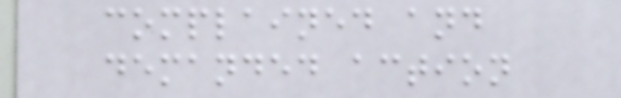complained and
demanded action
